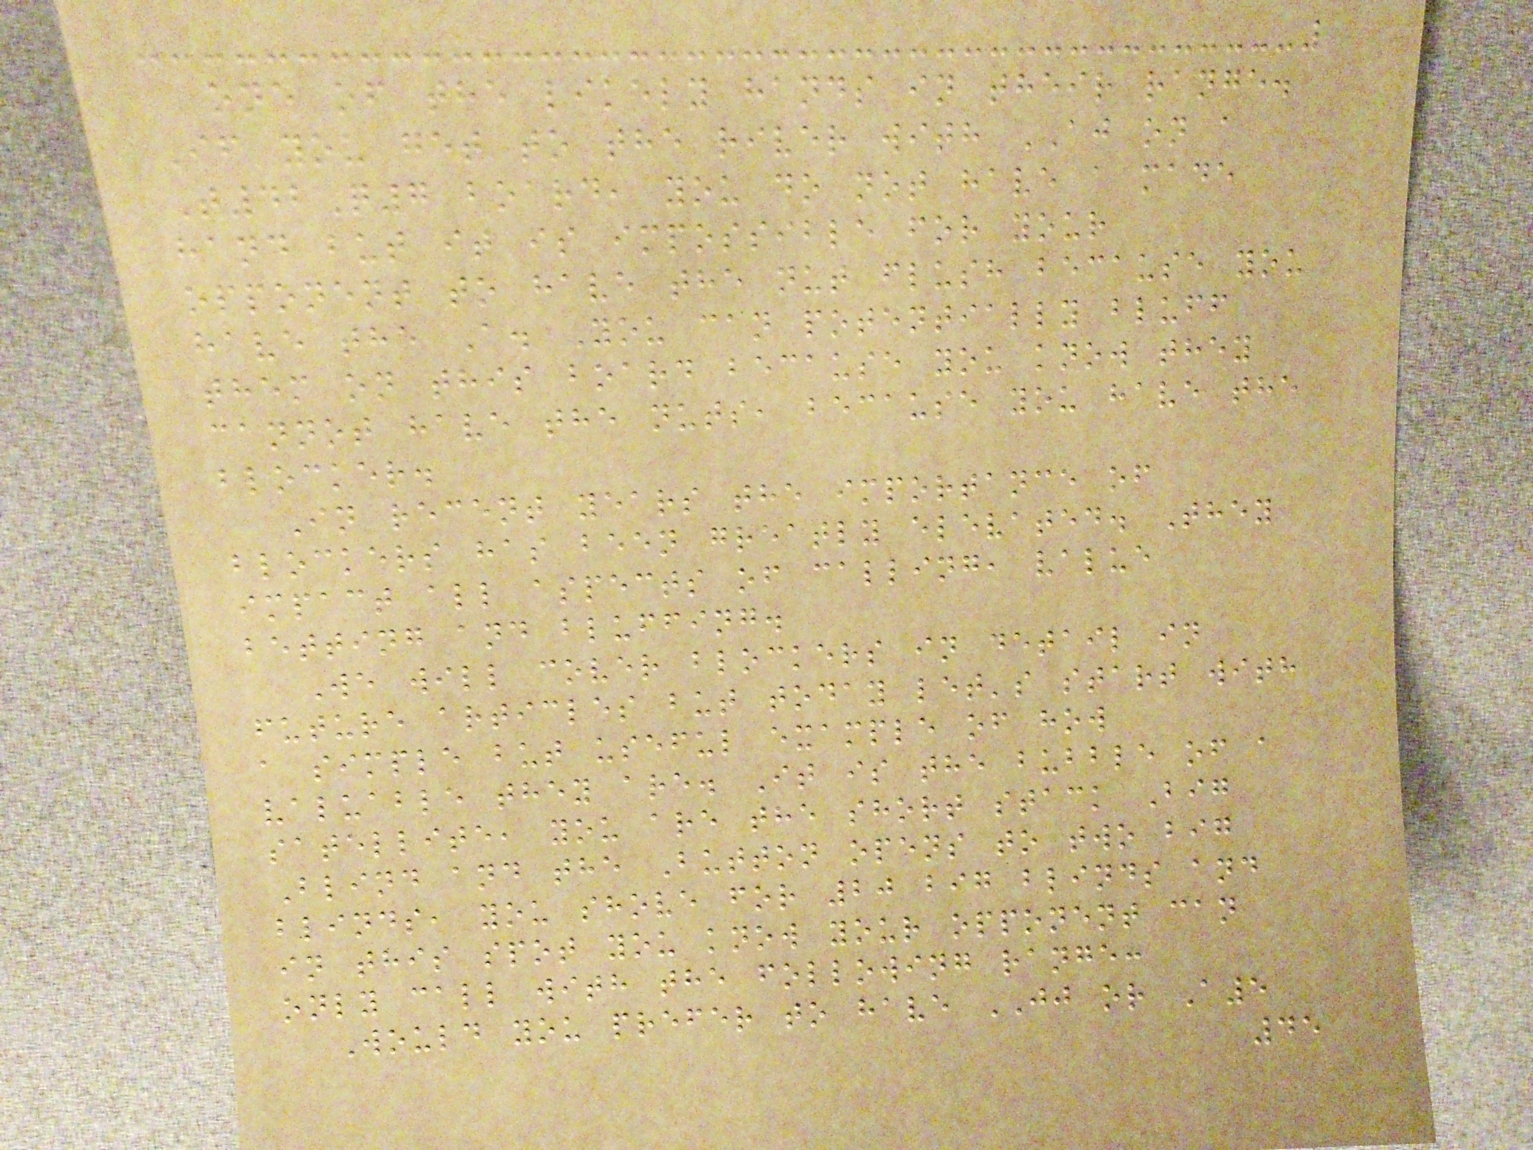one of the likely hands in their range.
If you get to the river with AJ on a
T42Q7 board, you do not have a made
hand but it is impossible for your
opponent to have the nut flush because you
have the A. You can potentially bluff
them on this board because you know they
cannot have the nuts, because you have the
blocker.
In recent years the importance of
blockers has been greatly elevated. They
impact all aspects of calling, value
betting and bluffing.
We will cover blockers in detail in
future articles but today let's start with
a simple but useful example of how
valuable they are. It is the bubble of a
satellite, you are the short stack Big
Blind and the Button opens to two big
blinds, you shove for 20 big blinds and
in this spot you know your opponent can
only call with the following range:
Would you prefer to have JJ or A5
45
